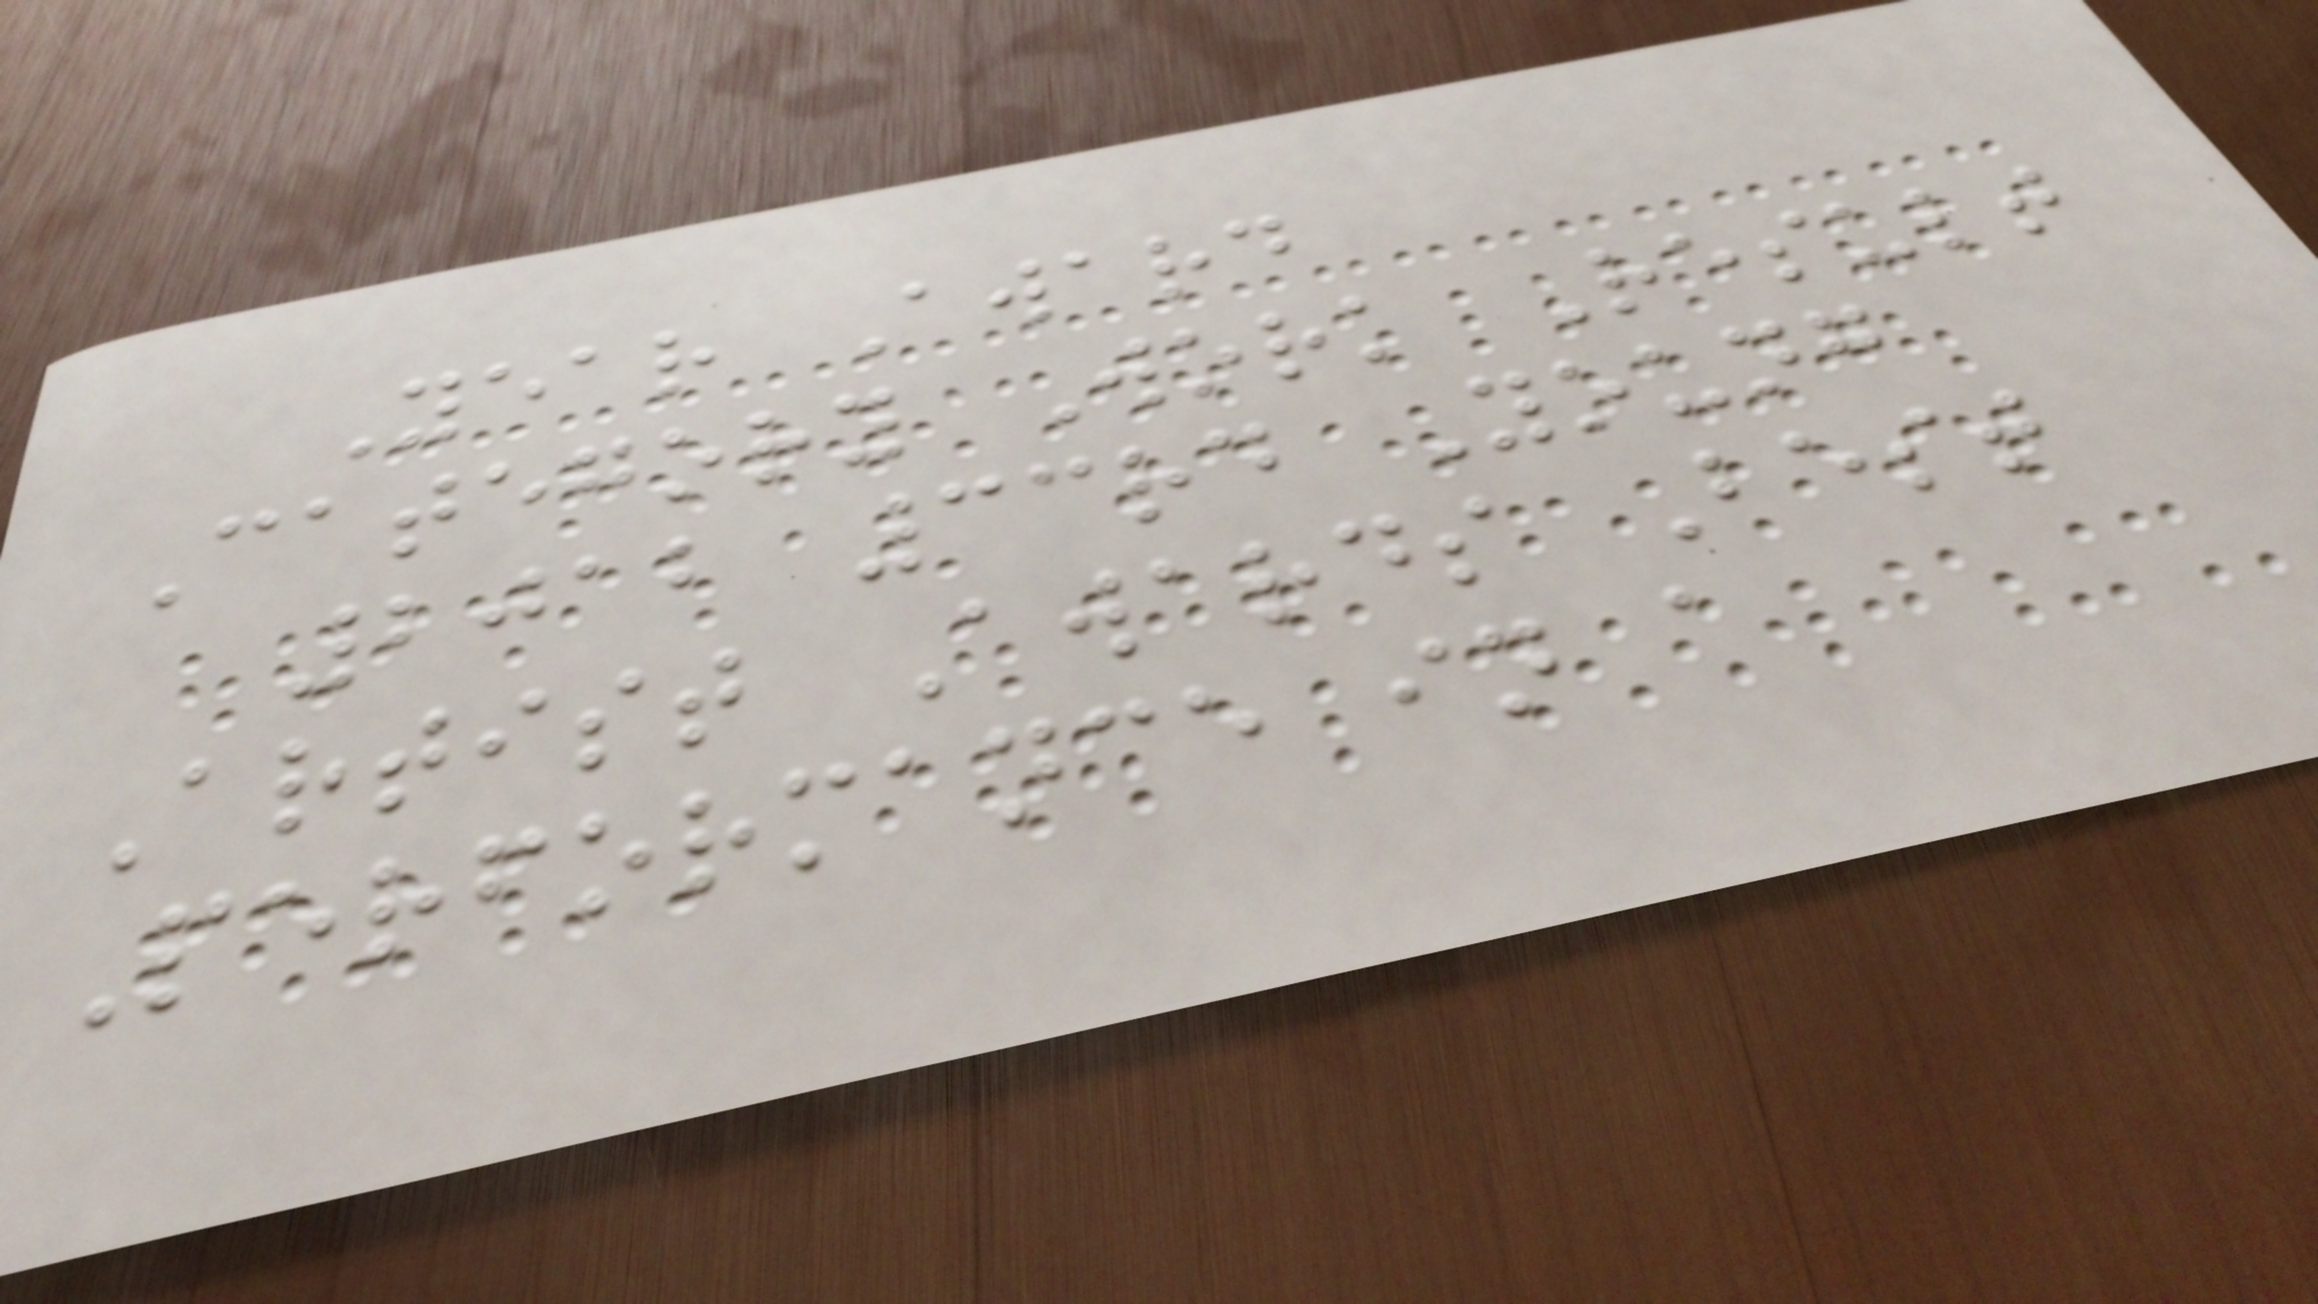Year Award
Category Work Result
2012 33rd Young
Artist Awards Best
Performance in a
